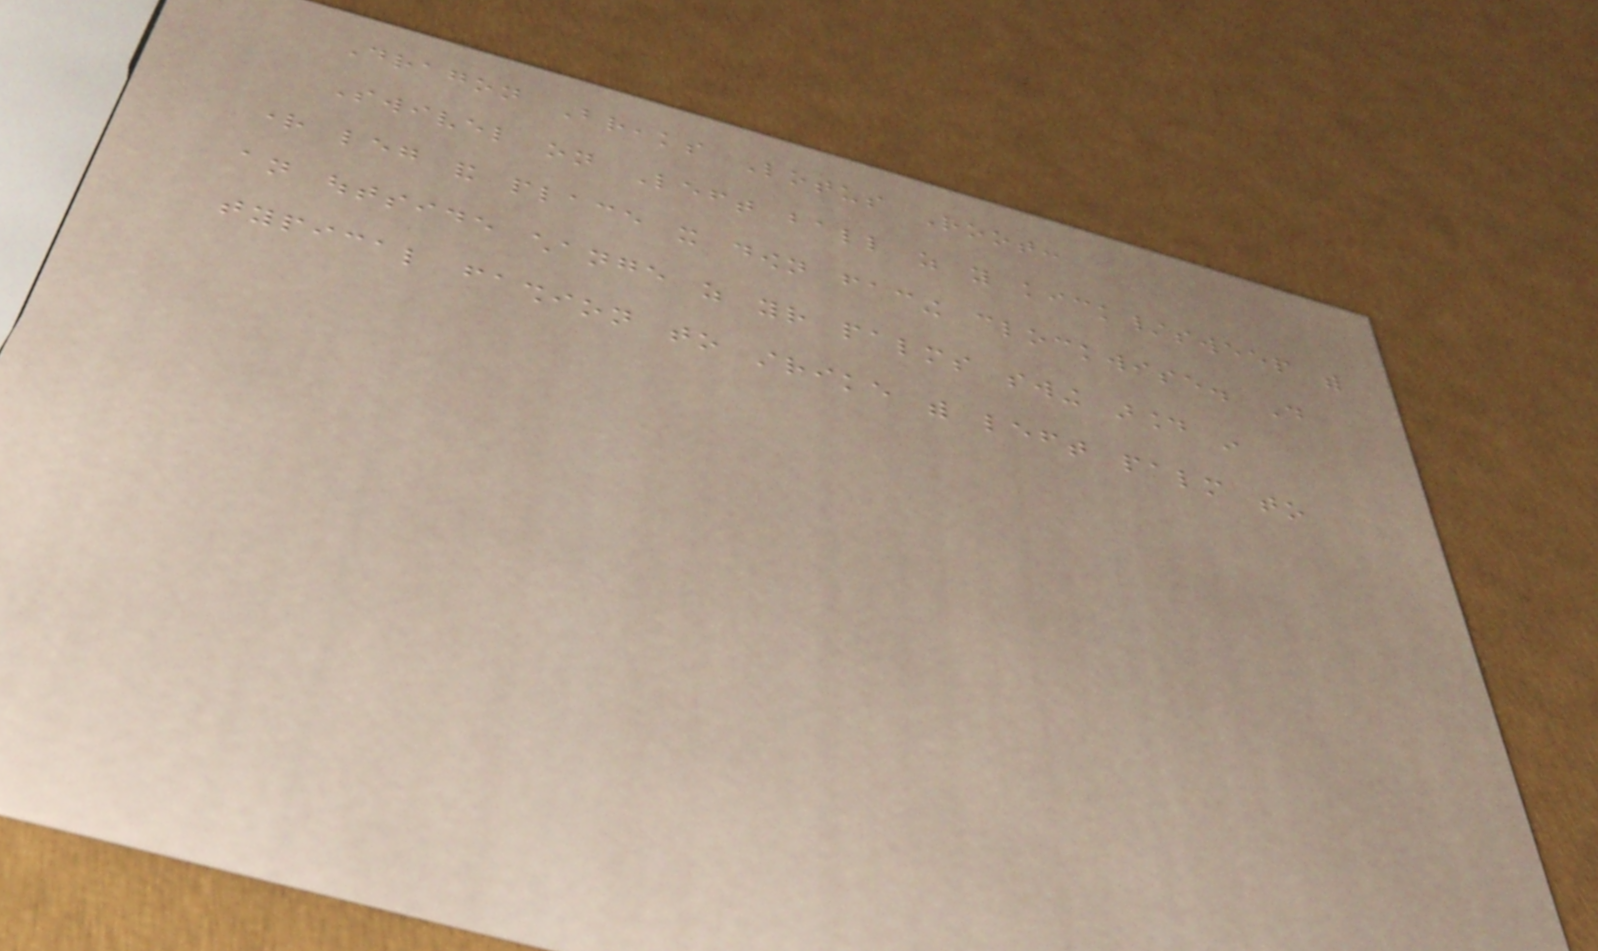Dragon Breaks Lotus Root:
Swivel on Left ball as you kick/sweep with
right leg and place it down facing clockwise. Do
an outside change as your palms swing around in
typical fashion to strike with left palm to
